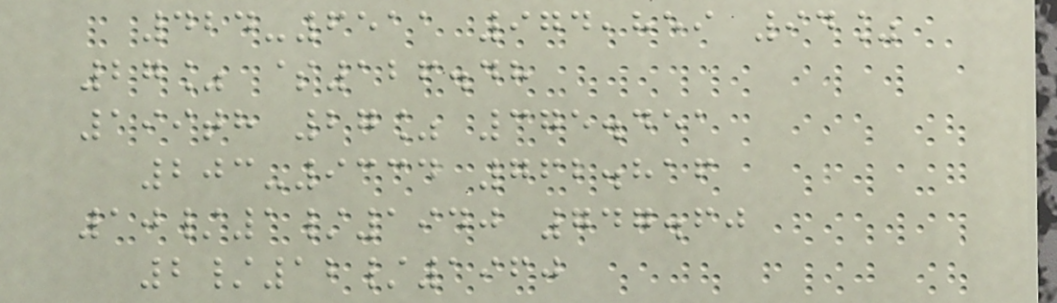424-6511 974,859 94%
27% $126.48
199th 27% 375.451
203-9334 762.816
10/1/1940 747.60
2/12/1960
